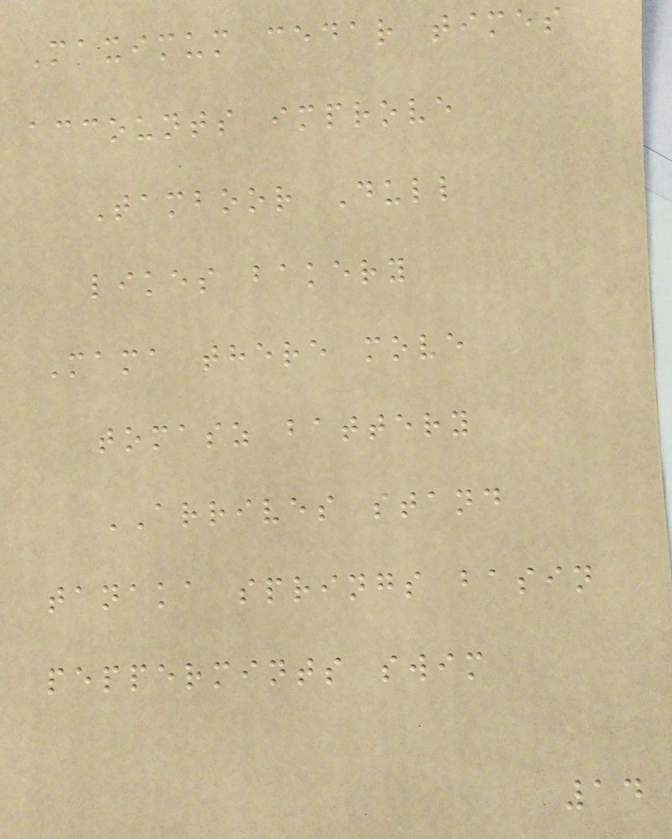Maximum cedar times
accounts improve
Tamboor Dull
likes bakery
Mama there move
tomasz battery
ARRIVES stand
tanaka springs basin
peppermints swim
14
